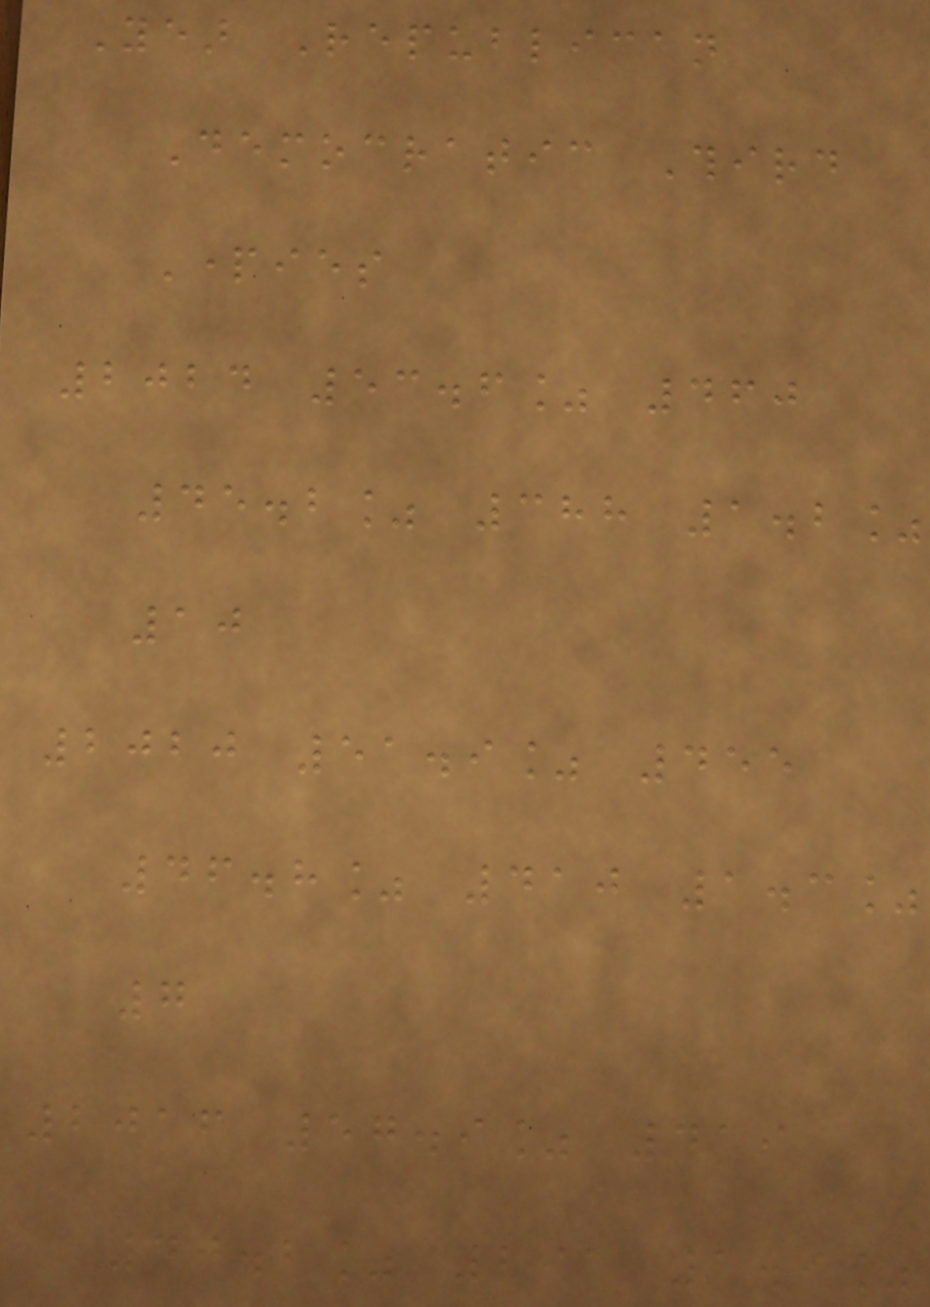Year Republican
Democratic Third
Parties
2024 53.6% 460
45.2% 388 1.2%
10
2020 51.9% 455
46.8% 410 1.3%
7
2016 57.9% 419
40.2% 291 1.9%
